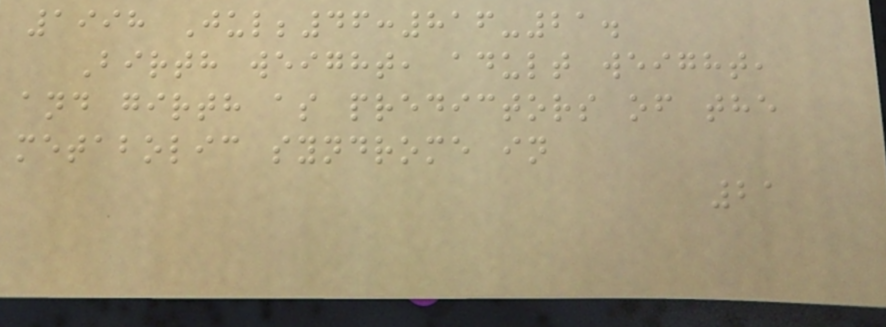1998 Jul;46:816-21.
Birth weight, adult weight,
and girth as predictors of the
metabolic syndrome in
21
